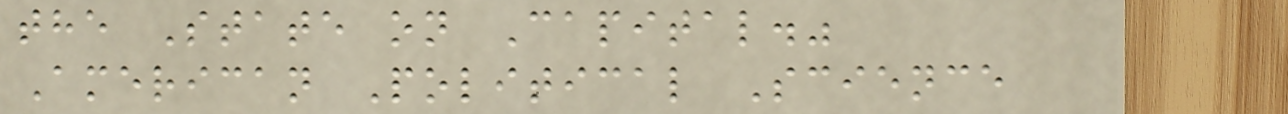the State on Capital."
American Political Science
